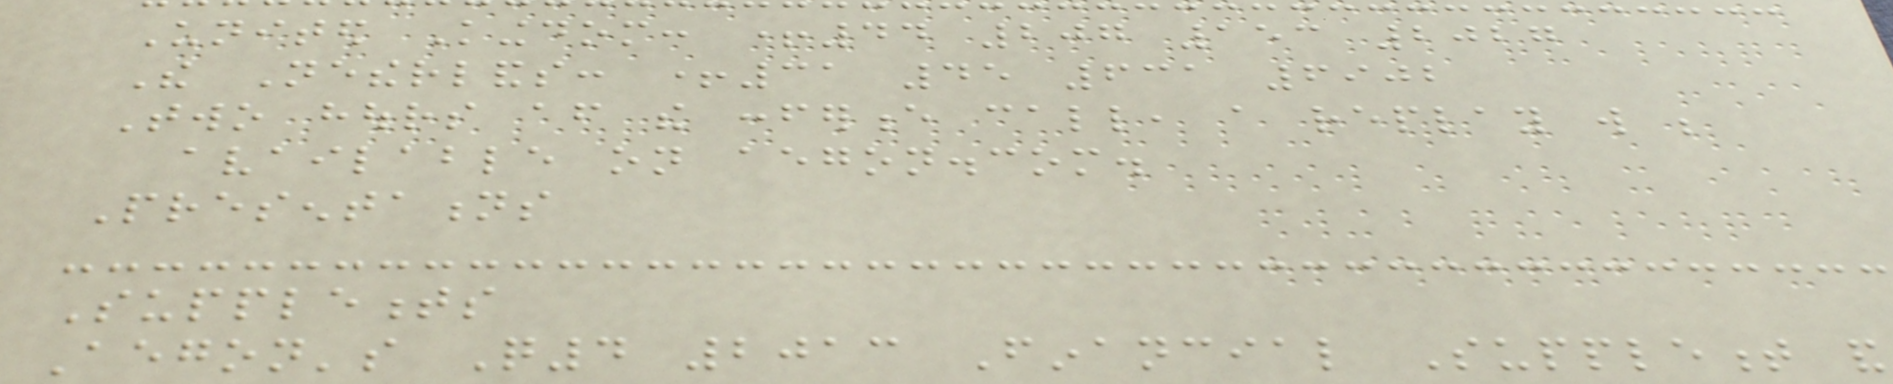United Kingdom: +44 207 153 2027
The Netherlands: +31 45 631 6902
Two hours after the conference call, a replay will be
available on aegon.com.
Presentations
Supplements
Aegon's Q4 2013 Financial Supplement and
